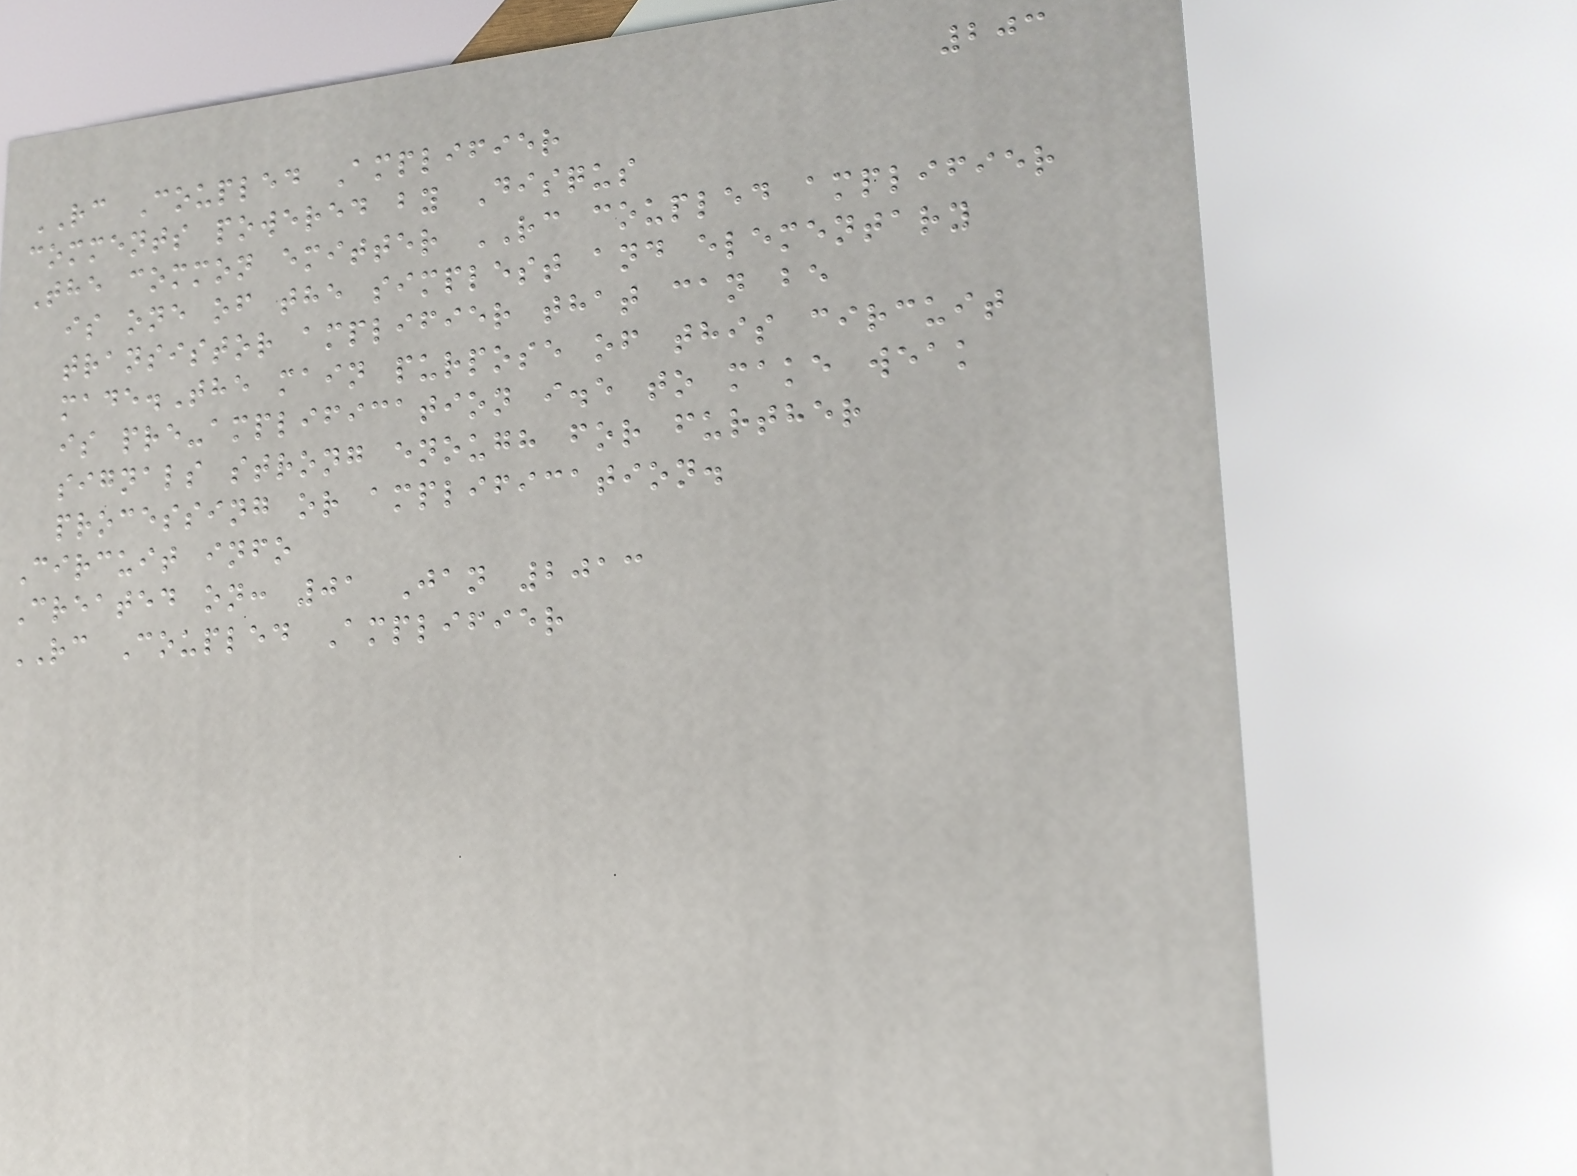203
RC Coupled Amplifier
comments powered by Disqus
The common emitter RC coupled amplifier
is one of the simplest and elementary
transistor amplifier that can be
made.The main purpose of this circuit
is pre-amplification i.e to make weak
signals strong enough for further
processing or amplification.
Circuit info
Created on: 01 Jan 2013
RC Coupled Amplifier
